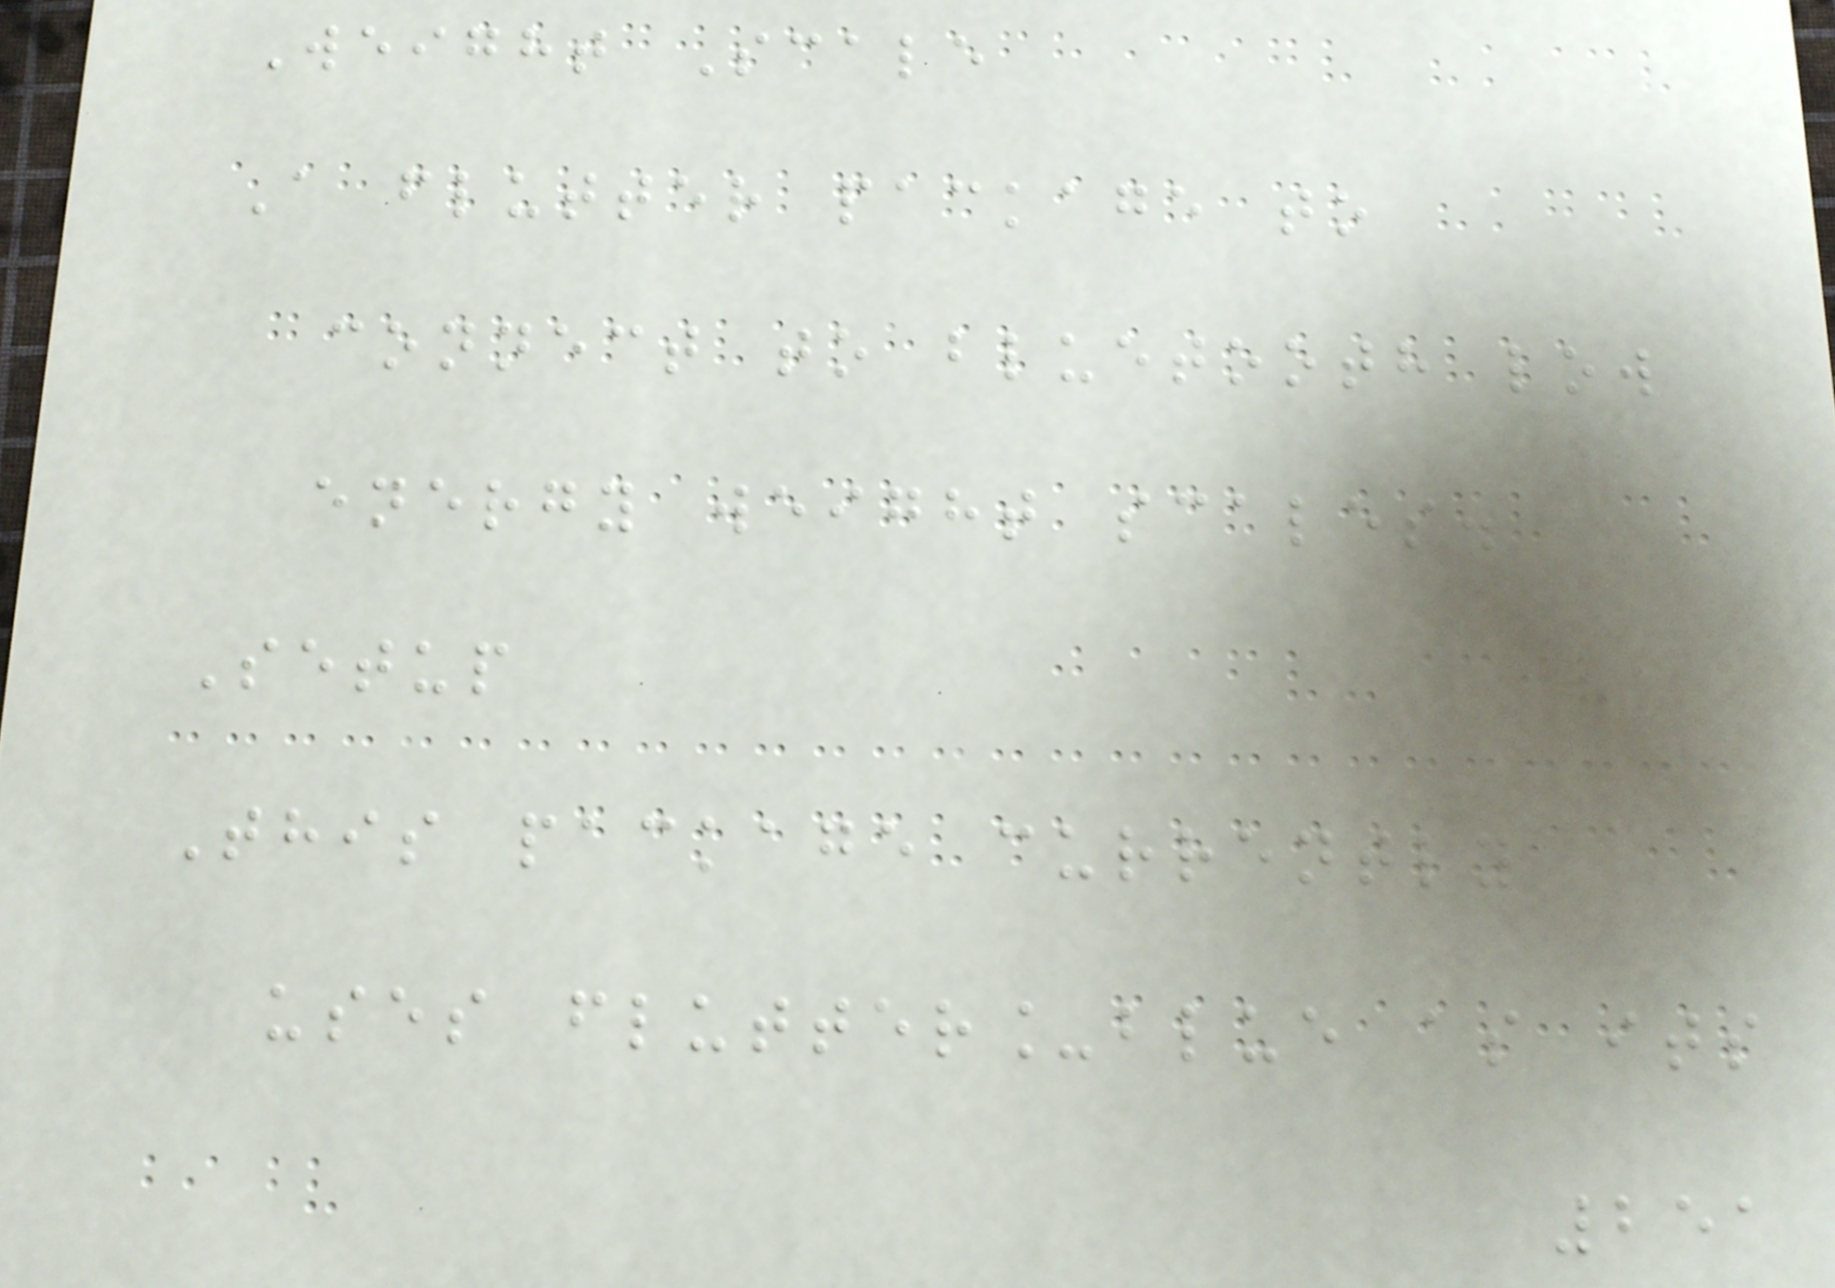Weight Scale
A flutter package to
connect to bluetooth low
energy weight scales.
Setup
This package currently
uses flutter_blue as its
251
